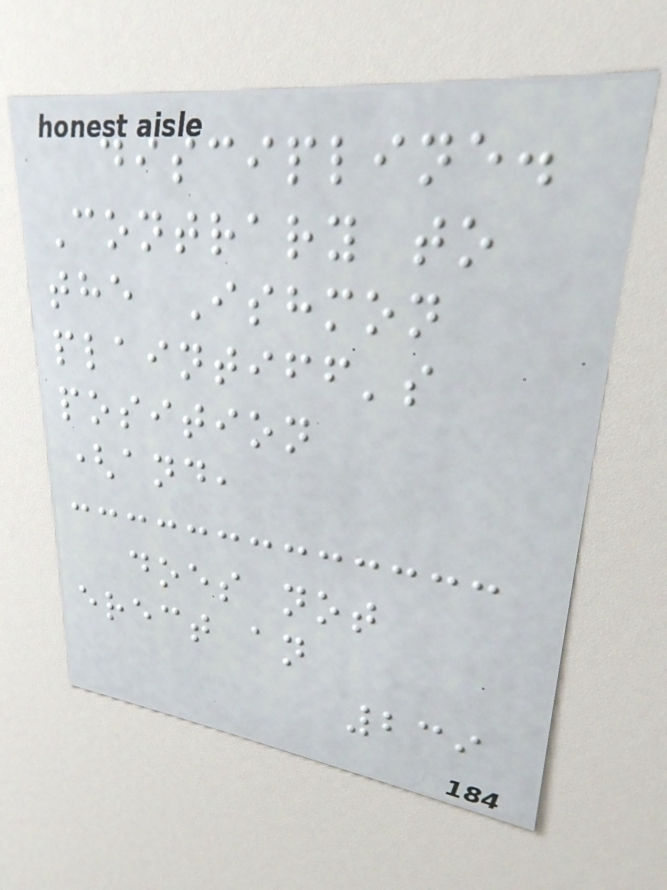discipline.
Contrary to
the Ishmon
plaintiff's
position
(and,
does not
erect an
239
